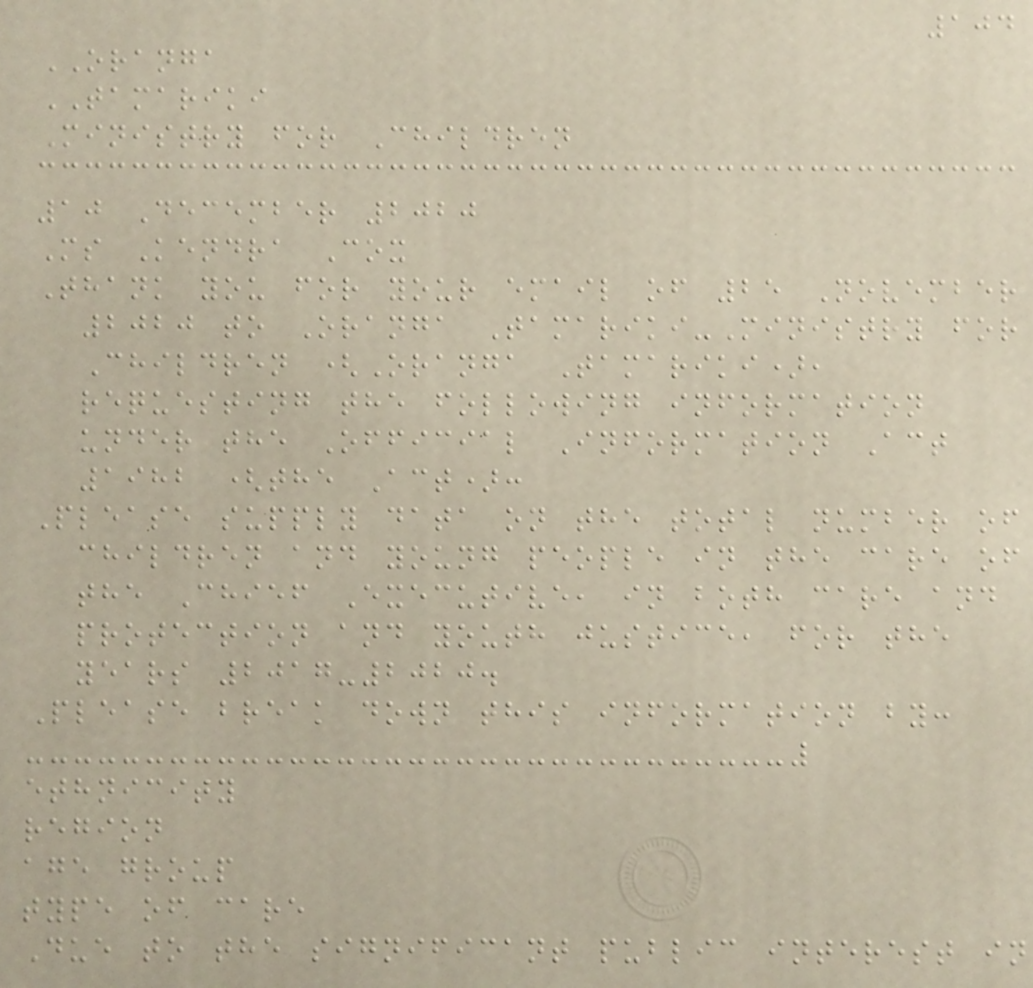104
ORANGA
TAMARIKI
Ministry for Children
10 December 2020
Ms Kendra Cox
Thank you for your email of 25 November
2020 to Oranga Tamariki-Ministry for
Children (Oranga Tamariki),
requesting the following information
under the Official Information Act
1982 (the Act):
Please supply data on the total number of
children and young people in the care of
the Chief Executive, in both care and
protection and youth justice, for the
years 2017-2020.
Please break down this information by:
ethnicity
region
age group
type of care
Due to the significant public interest in
